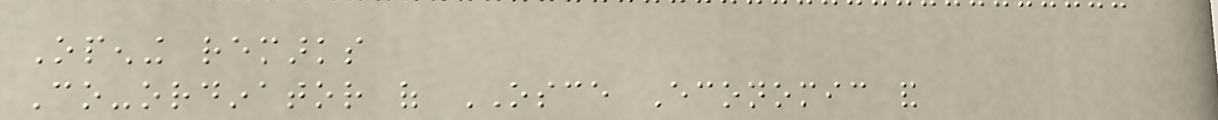Opening remarks
Co-ordinator of OSCE Economic and
